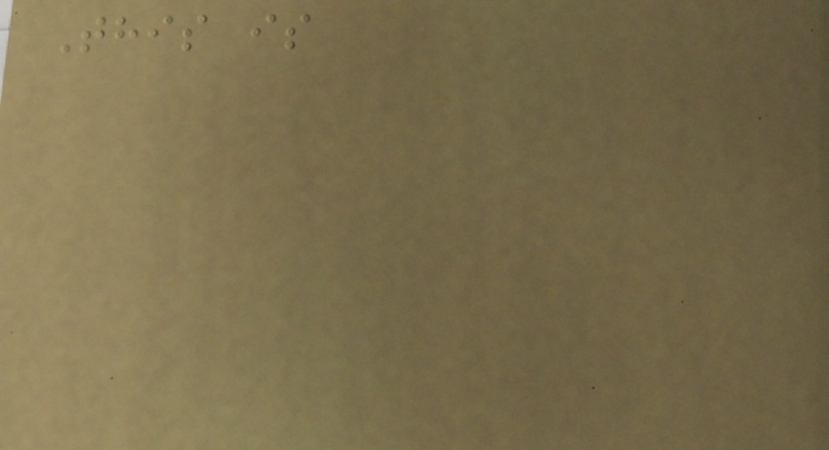This is
